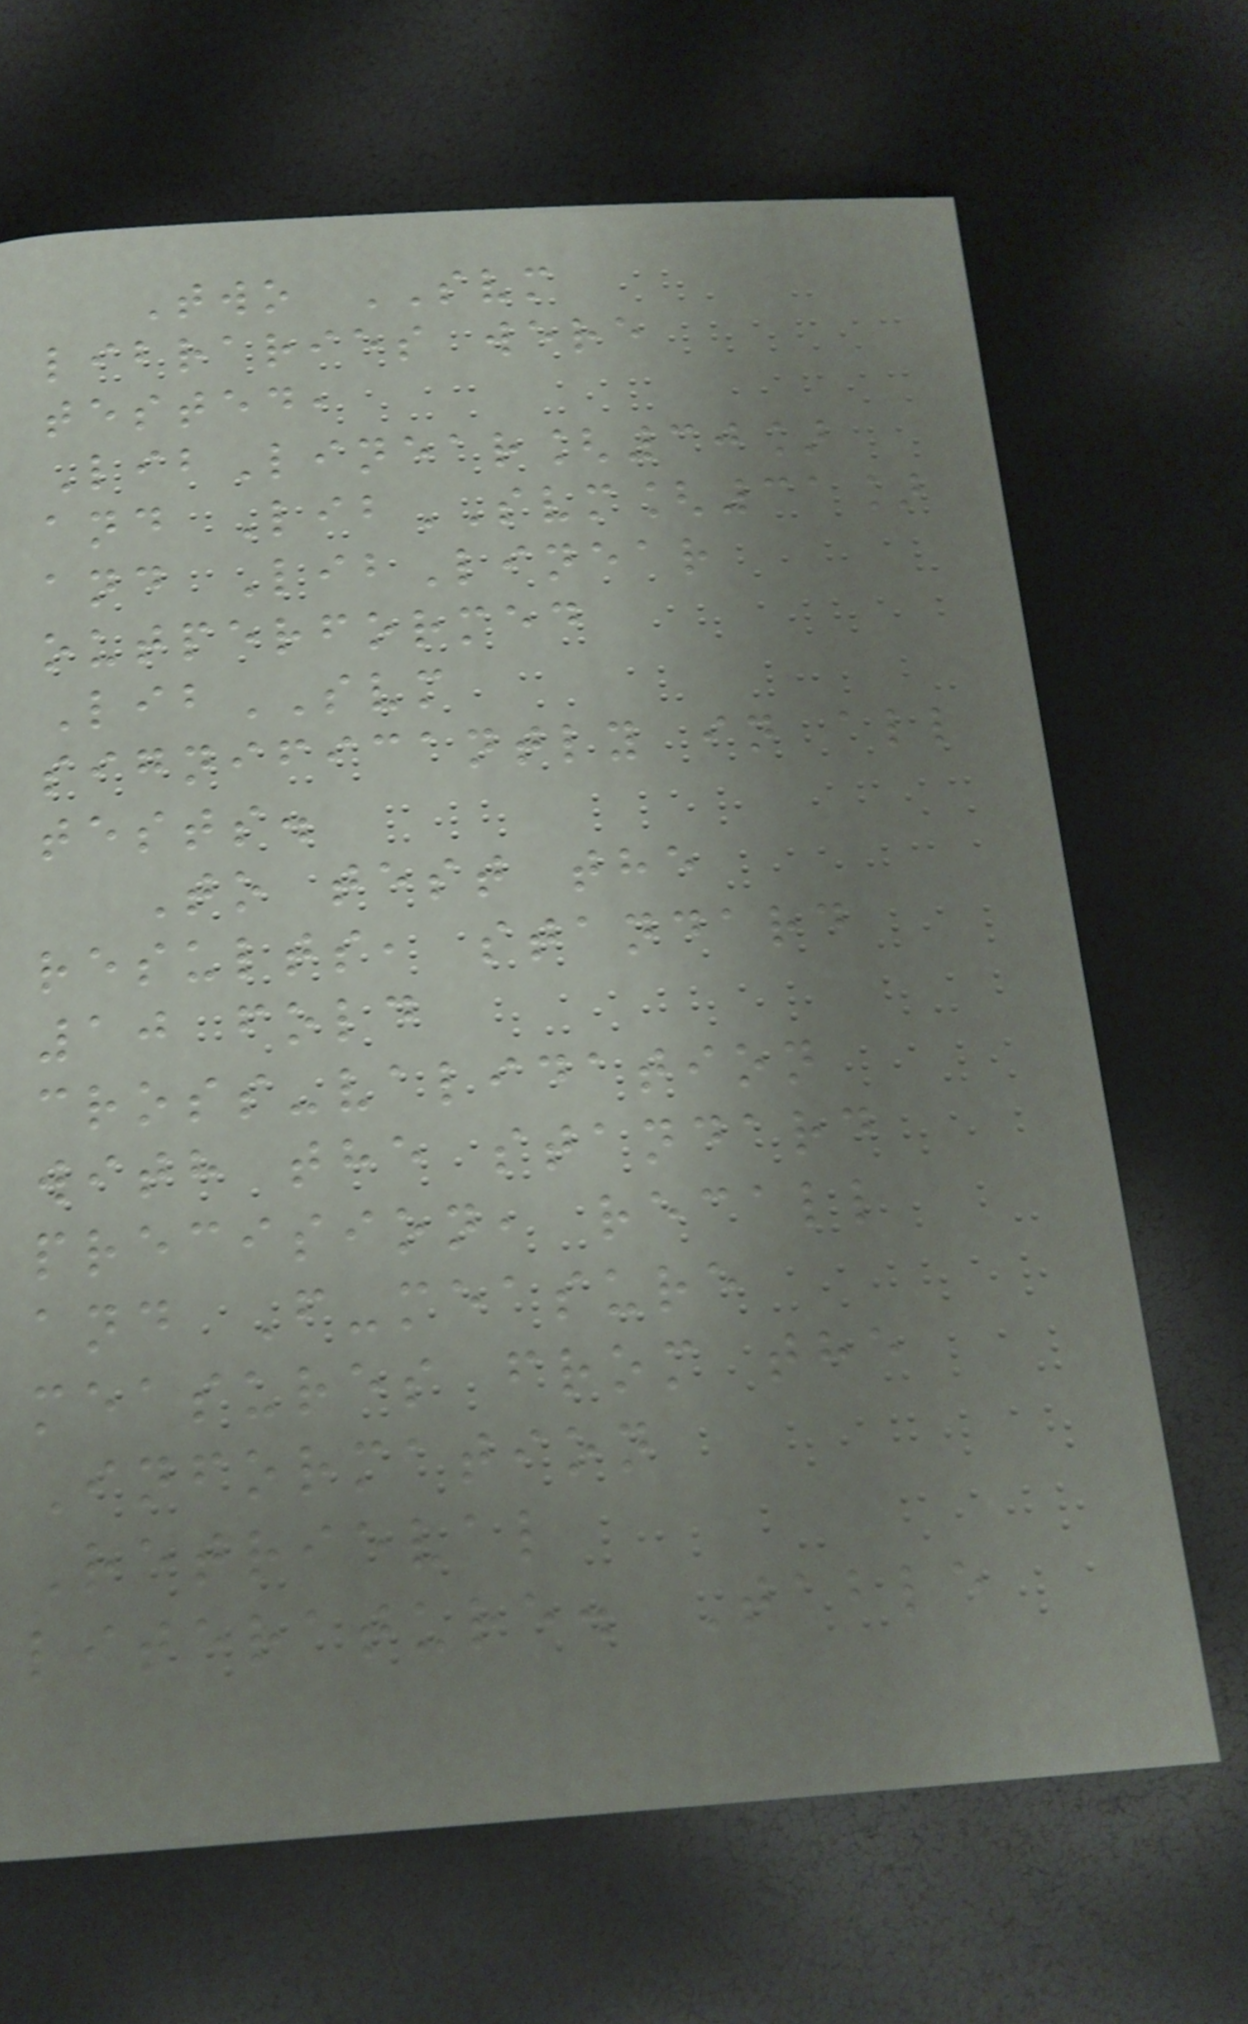Two SVM
libraries were
tested,
LibLinear[30]
and LibSVM[31]
and LibLinear
outperformed
LibSVM
significantly in all
tests.
To test the
results, standard
10 fold
cross-validation
with the standard
precision, recall
and F-measure
measures from the
Information
Retrieval
literature. Table
